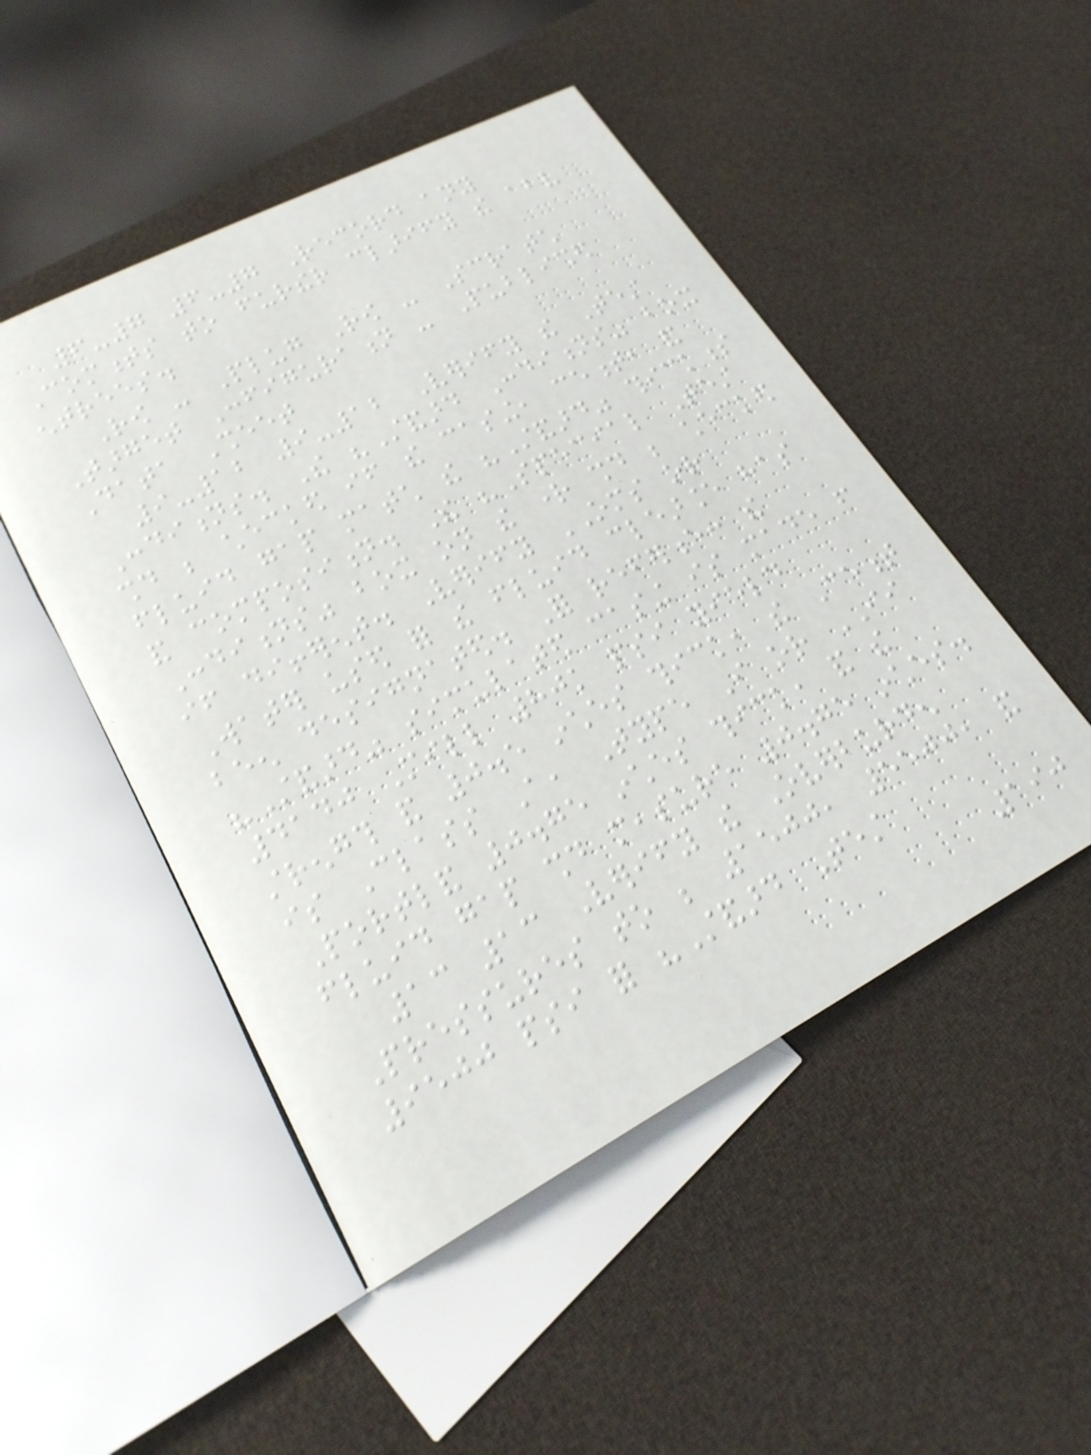6-7 6-7 Record any
Comments to further clarify the above
entrees.
Row - Plug Row - Scratch
Target Configuration - Published
Data Sheet
9-12 9-12 Verify the Test
Conditions. The "Standard Conditions" box
should be checked if the casing, cement, and
fluid gap match the "Standard" thickness
and composition. The "Special Test
Conditions" box on the right should be checked
if different. Verify OMS or
Water used for the fluid clearance has
been designated. For reference: the
"Standard" simulated casing is made from
4140 Mill 80k psi yield
strength and 0.5 inches thick, the Cement
is Class A, Type I or II
Portland 0.75 inches thick, and the
fluid gap should measure 0.75 inches.
13 13 Verify the Overburden
Pressures to be 1500, 5500, and
9500 psi for "Standard Test
190
